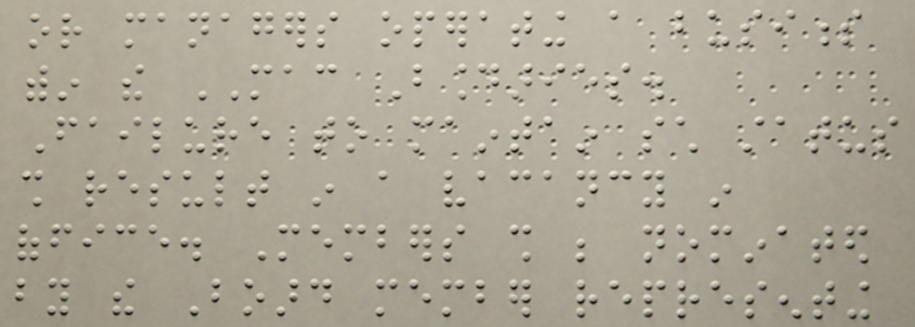or managers operating a business
within the MAC Boundaries.
Failure to maintain such status
shall result in a vacancy in
office. Members shall be nominated
by the Board member representing
